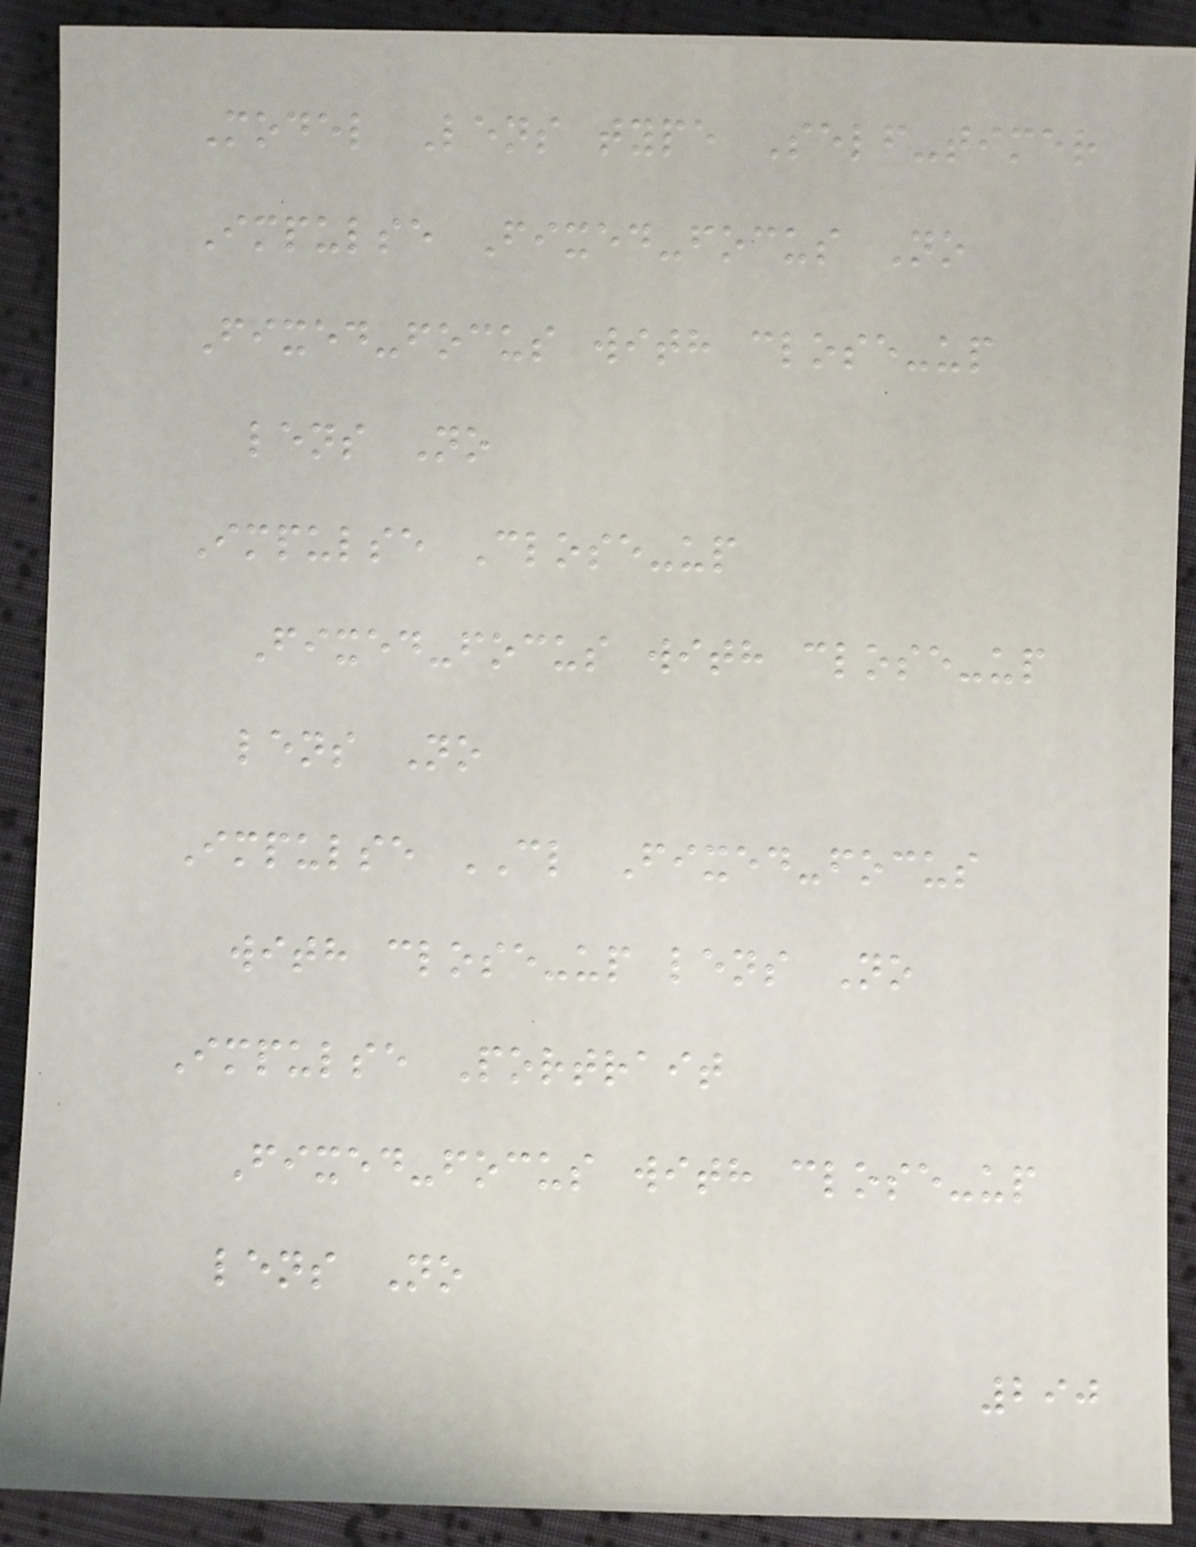Model Lens type Self-timer
Impulse Fixed-focus No
Fixed-focus with close-up
lens No
Impulse Close-up
Fixed-focus with close-up
lens No
Impulse CL Fixed-focus
with close-up lens No
Impulse Portrait
Fixed-focus with close-up
lens No
290
